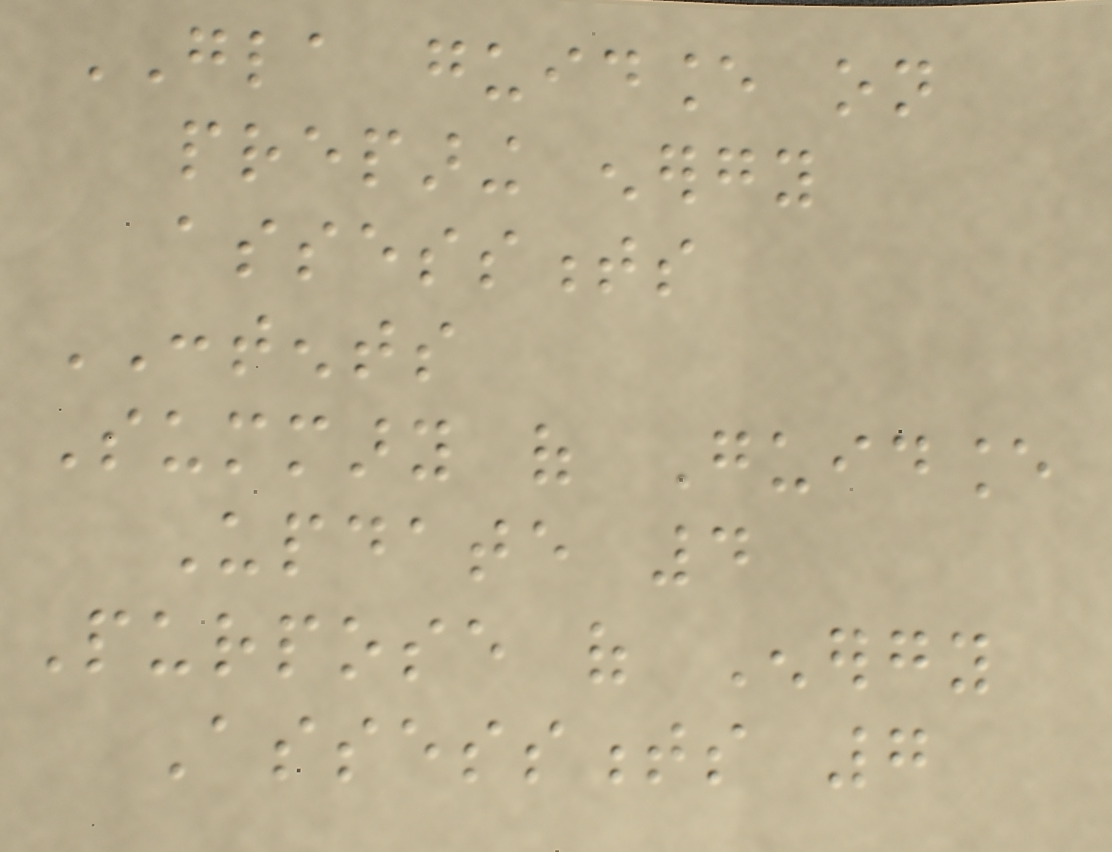GLA guidance on
preparing energy
assessments
CONTENTS
Summary of Guidance
Update 4
Purpose of Energy
Assessments 7
